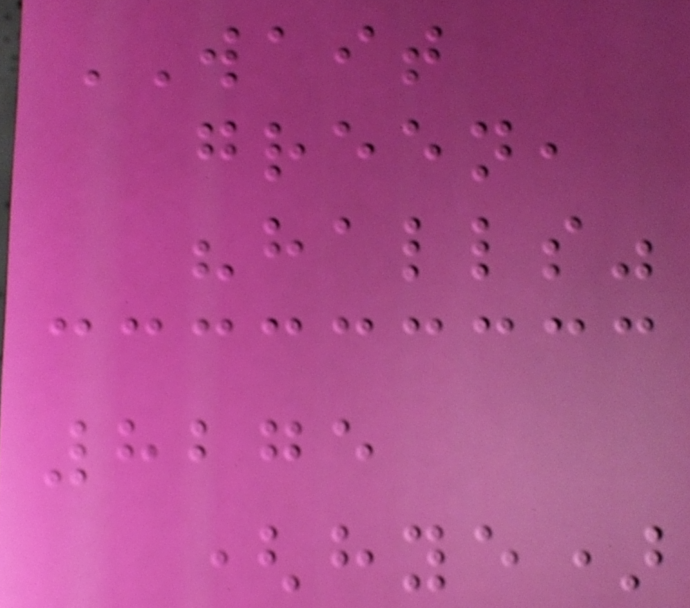WAIT
green,
"halls"
8275
(hye)
